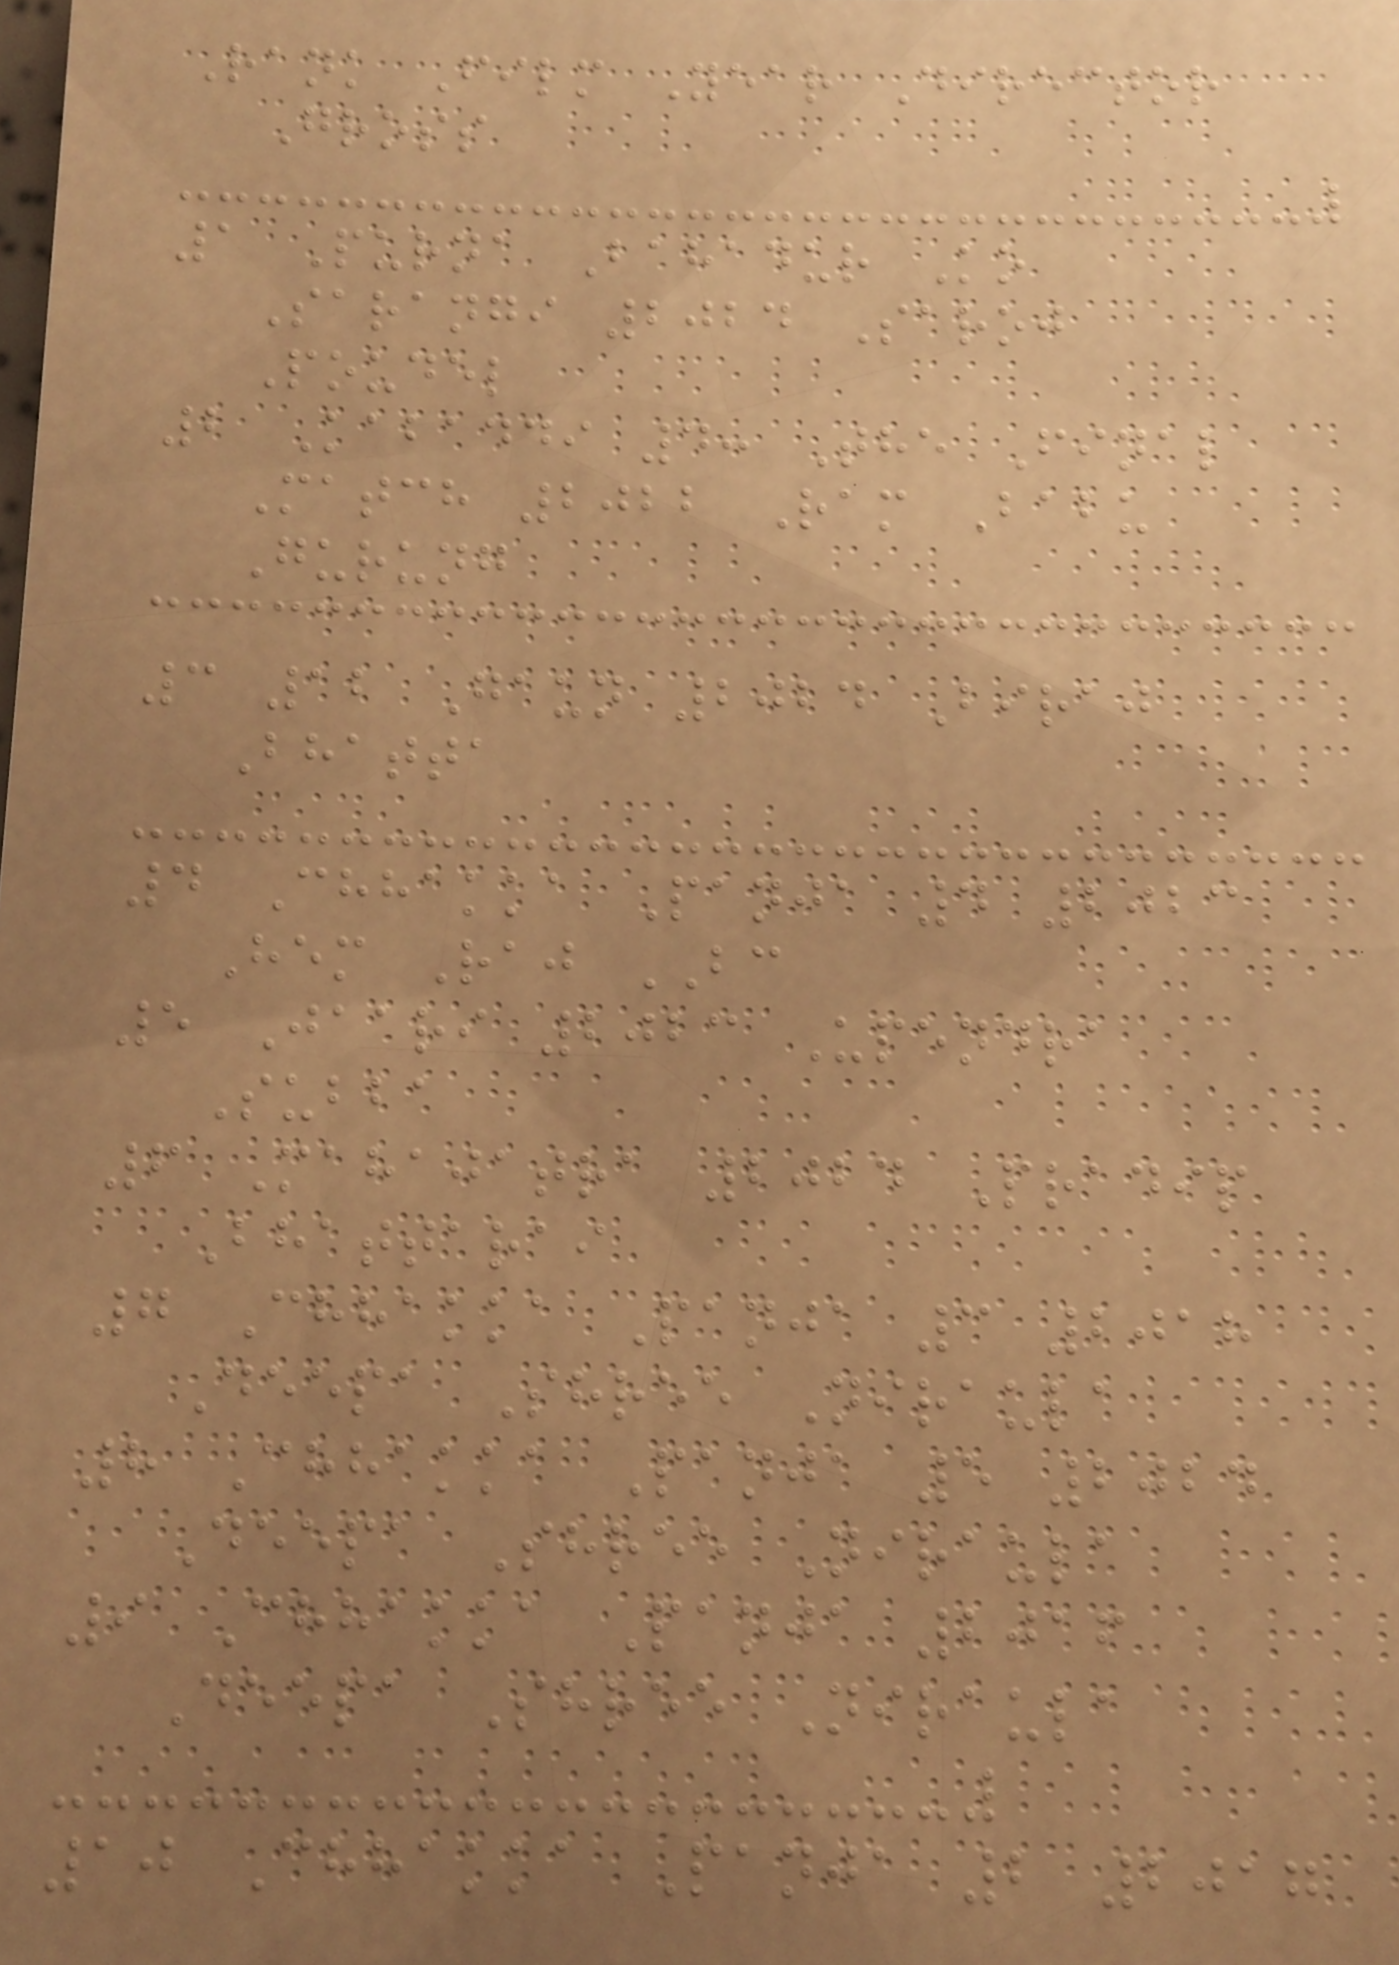Rank Film Year Director
Gross
1 Purna Bahadur Ko
Sarangi 2024 Saroj
Poudel
2 Kabaddi 4: The Final
Match 2022 Ram Babu
Gurung
3 12 Gaun 2024 Biraj
Bhatta
4 Chhakka Panja 4 2023
Hem Raj BC
5 Jaari 2023 Upendra
Subba
6 Mahajatra 2024 Pradip
Bhattarai
7 Chhakka Panja 3 2018
Deepa Shree Niraula
8 Chhakka Panja 5 2024
Deepa Shree Niraula
9 Chhakka Panja 2016
Deepa Shree Niraula
10 Chhakka Panja 2 2017
